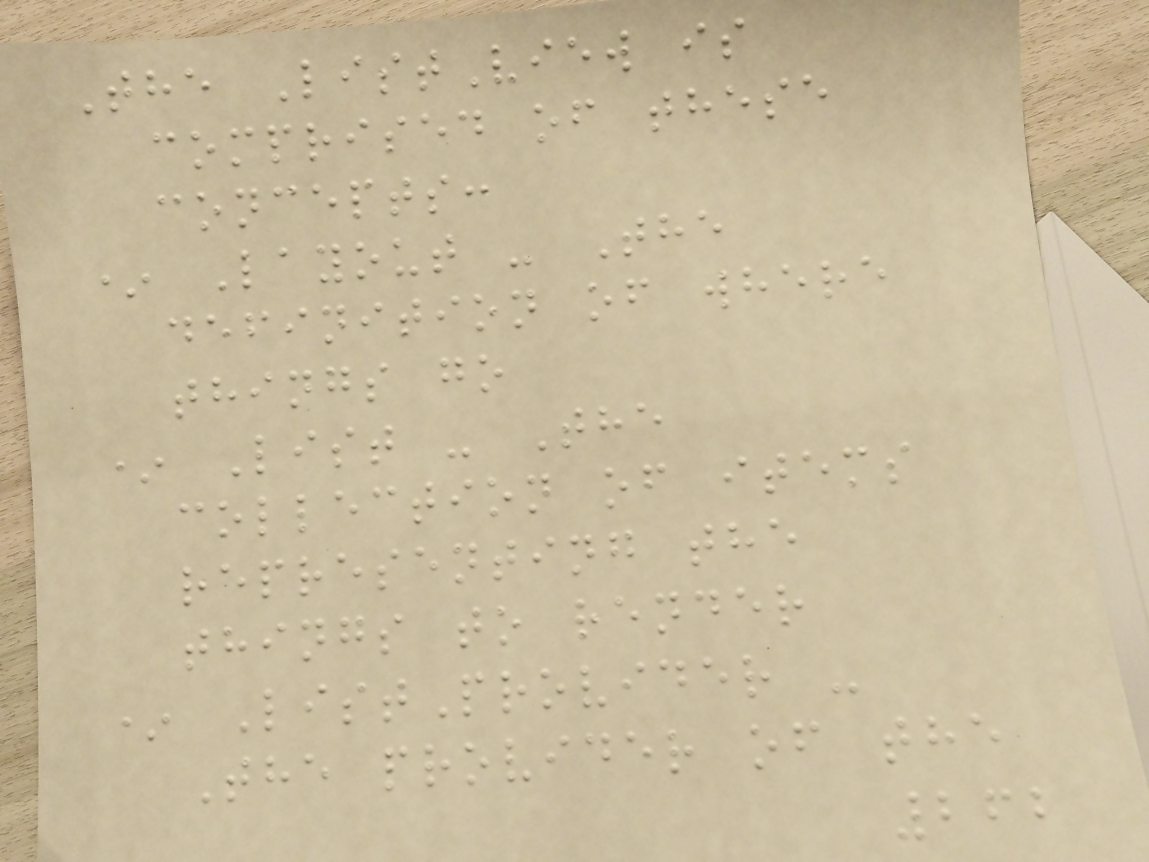The ListView is
comprised of these
concepts:
* Layout - The
definition of where
things go
* List - The
collection of items
representing the
things to render
* ListProvider -
The provider of the
262
